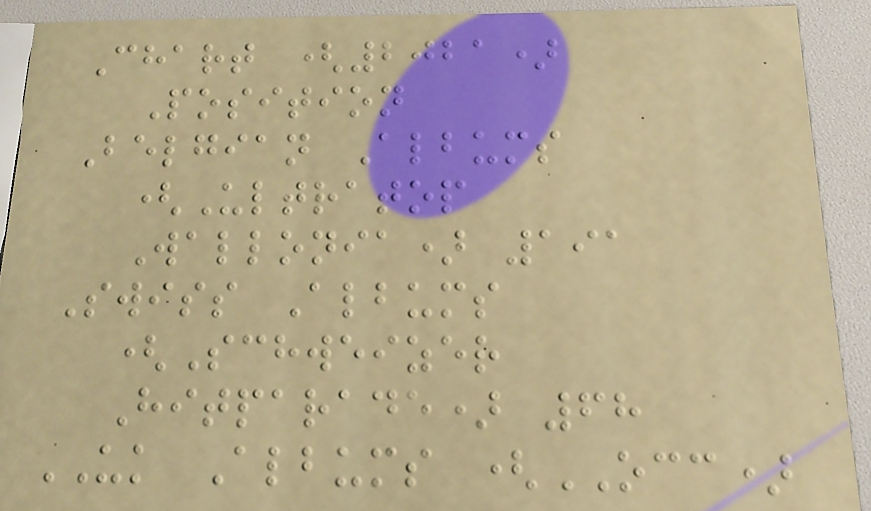Chart (2021)
Position
Belgian Albums
(Ultratop
Wallonia) 191
Swiss Albums
(Schweizer
Hitparade) 68
UK Albums (OCC)
